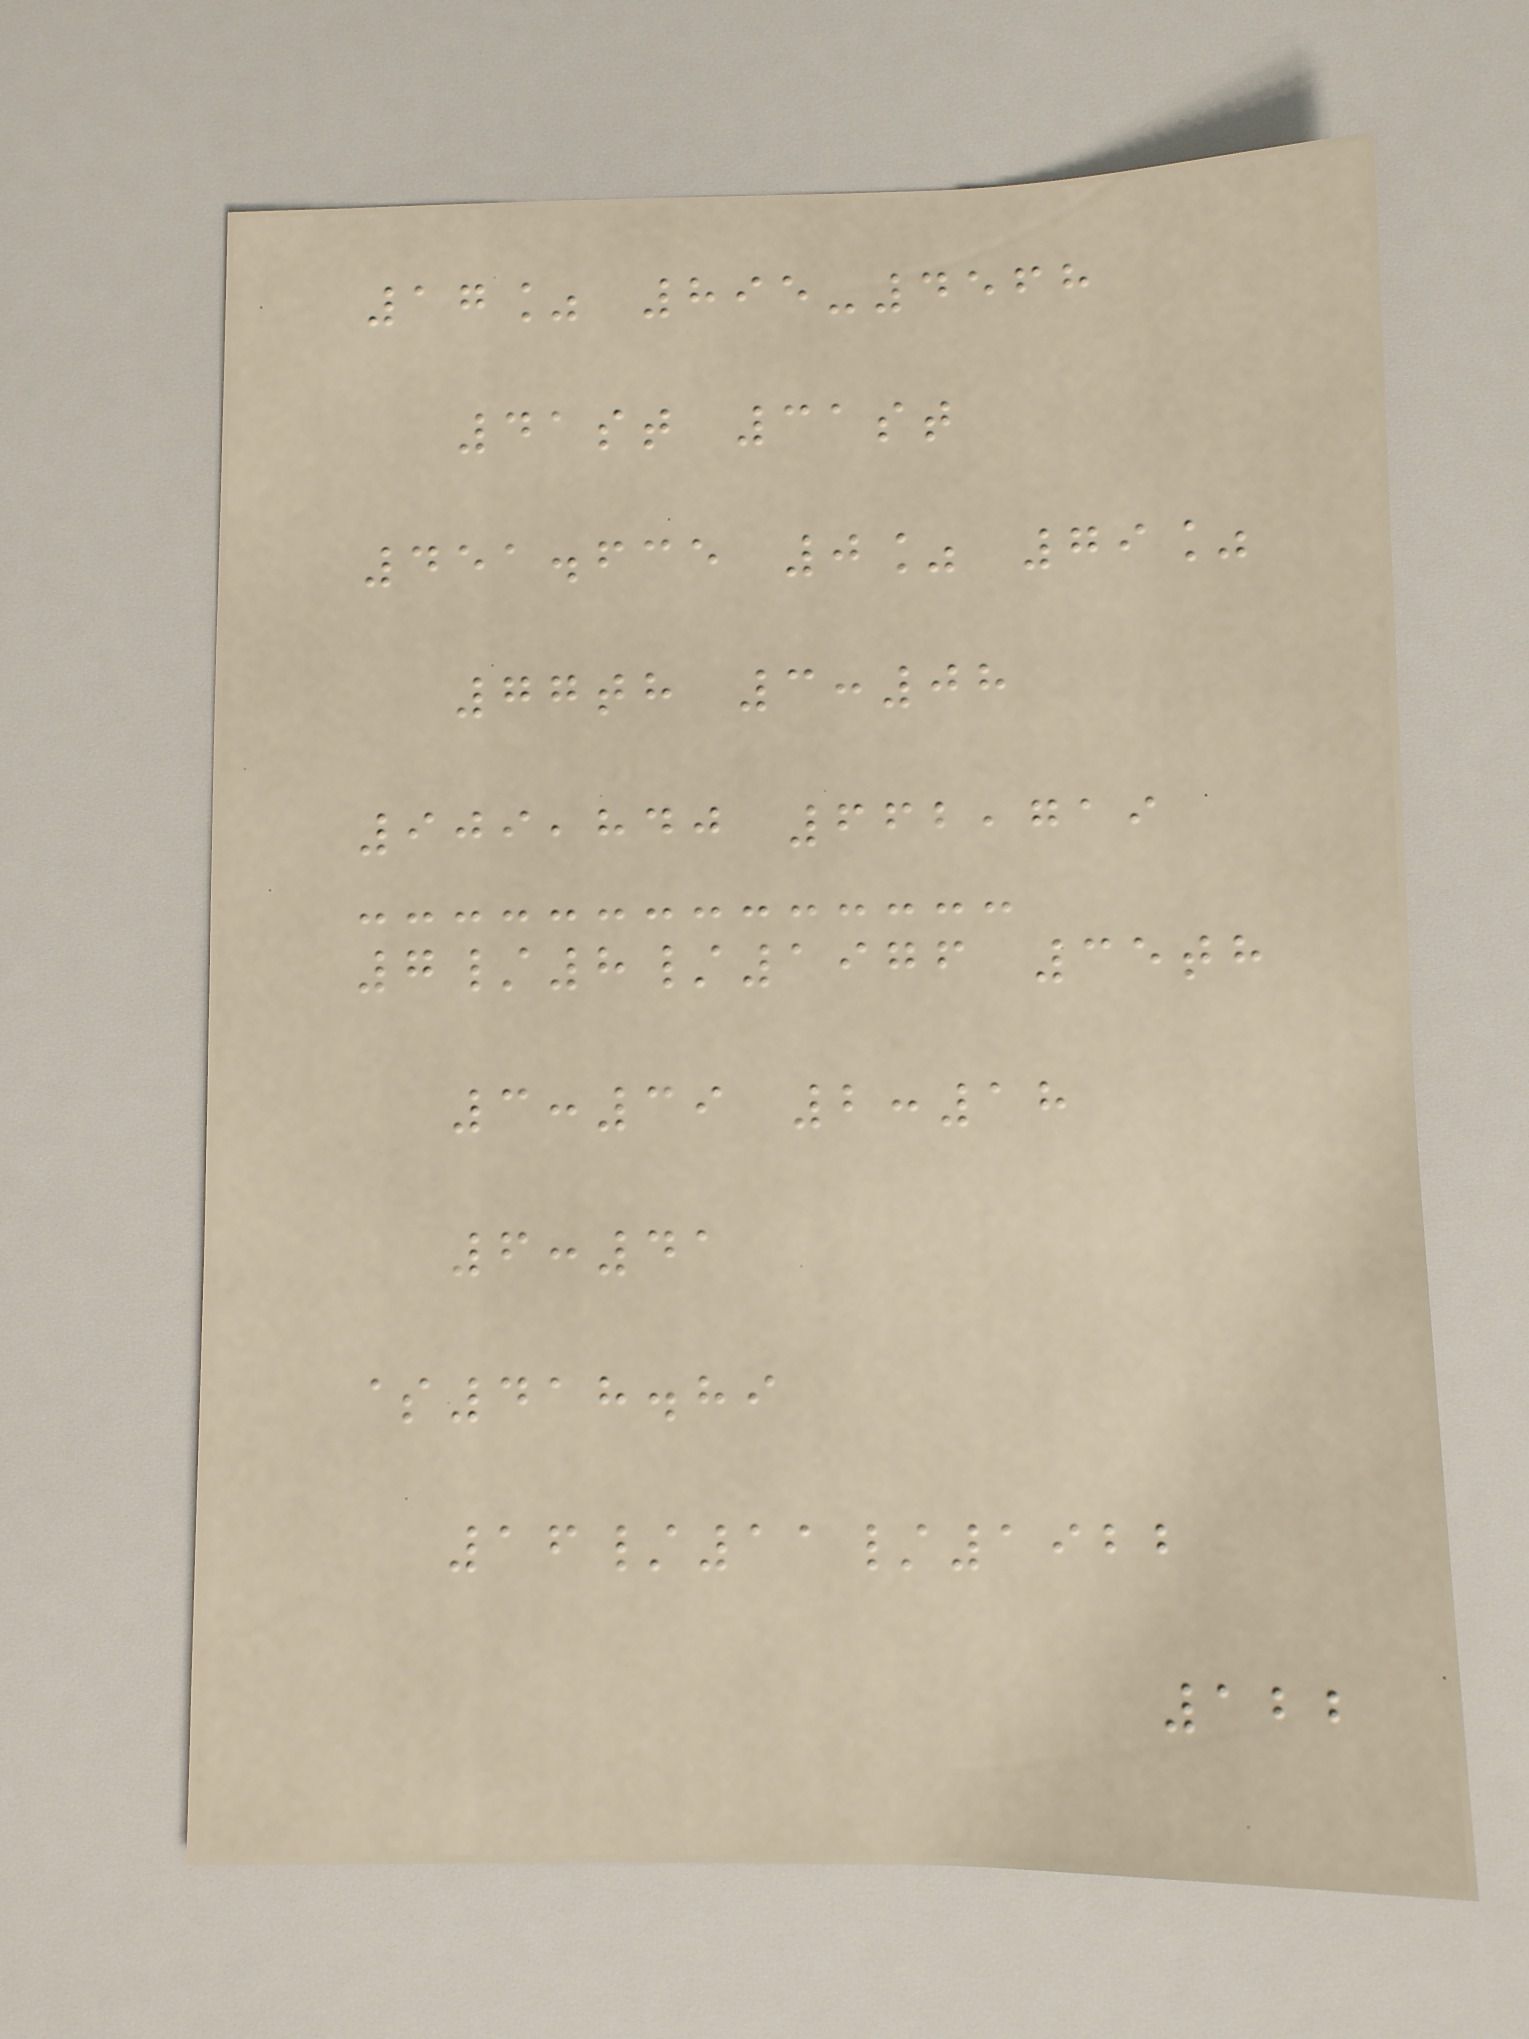17% 895-4568
41st 31st
451.635 0% 79%
77th 3:08
909,840 662,719
7/8/1976 35th
3:39 2:18
6:41
$418.89
16/11/1922
122
